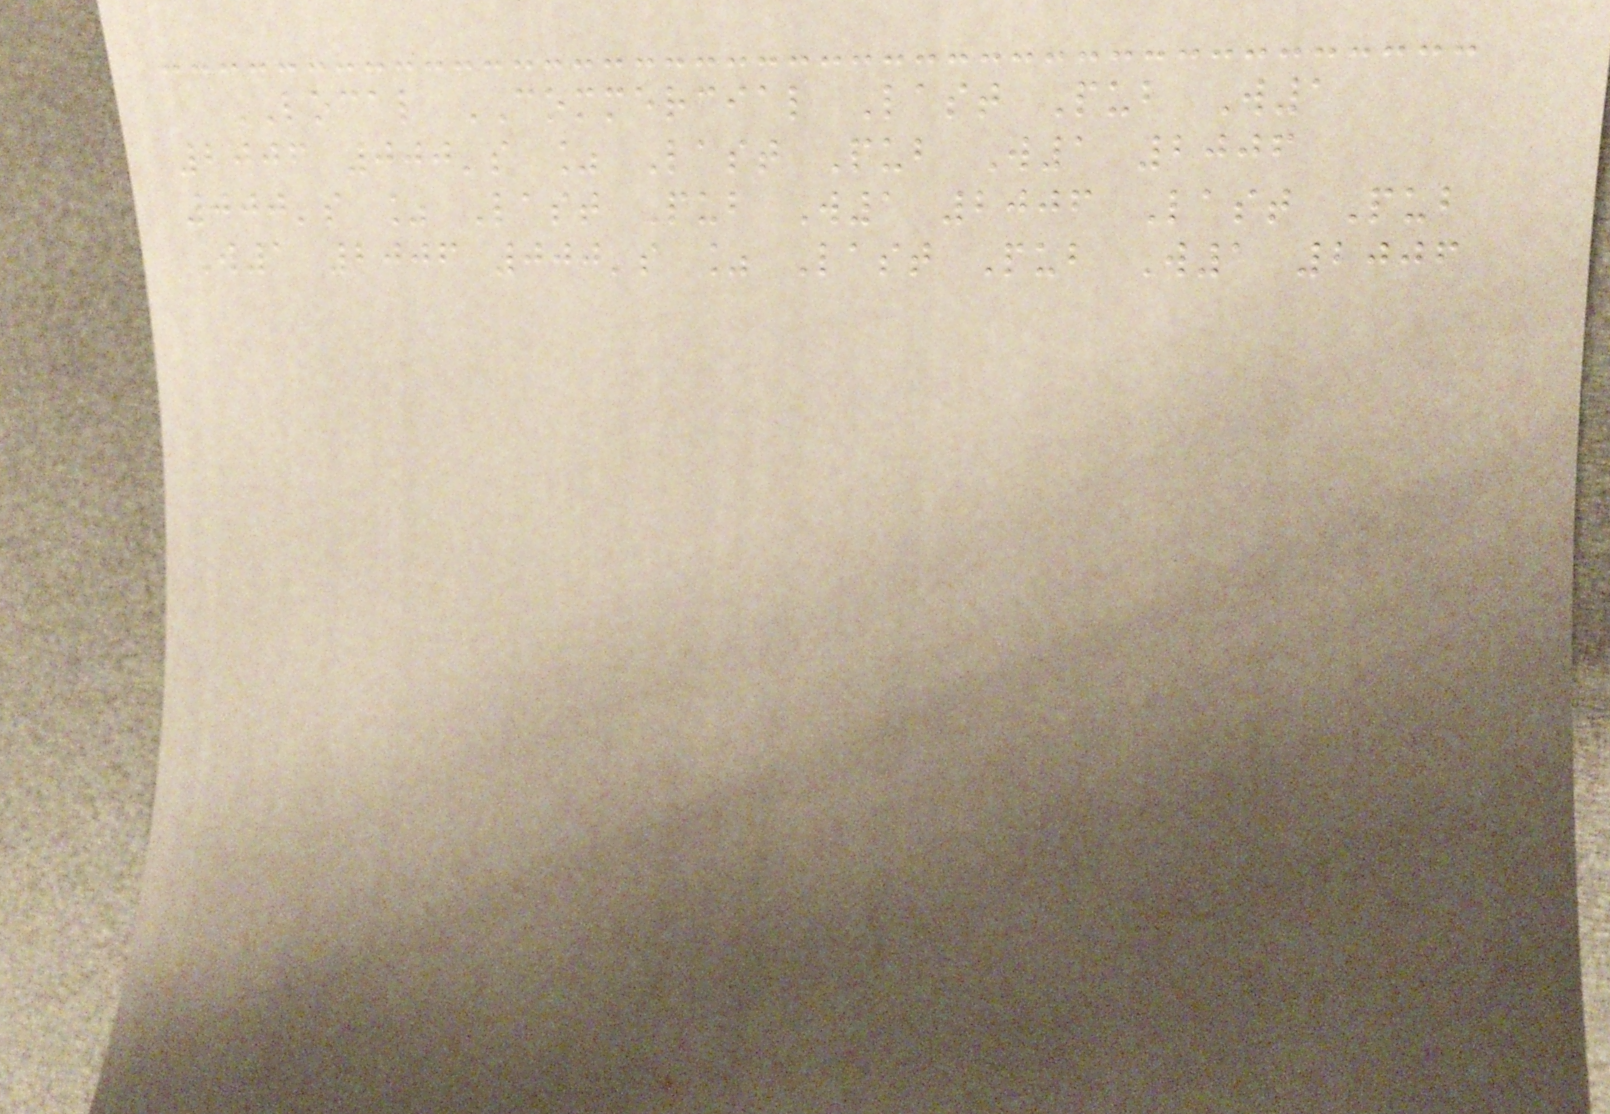LOCAL COMMERCIAL Last Pub W1
2006 000's % Last Pub W1 2006
000's % Last Pub W1 2006 Last Pub
W1 2006 000's % Last Pub W1 2006
